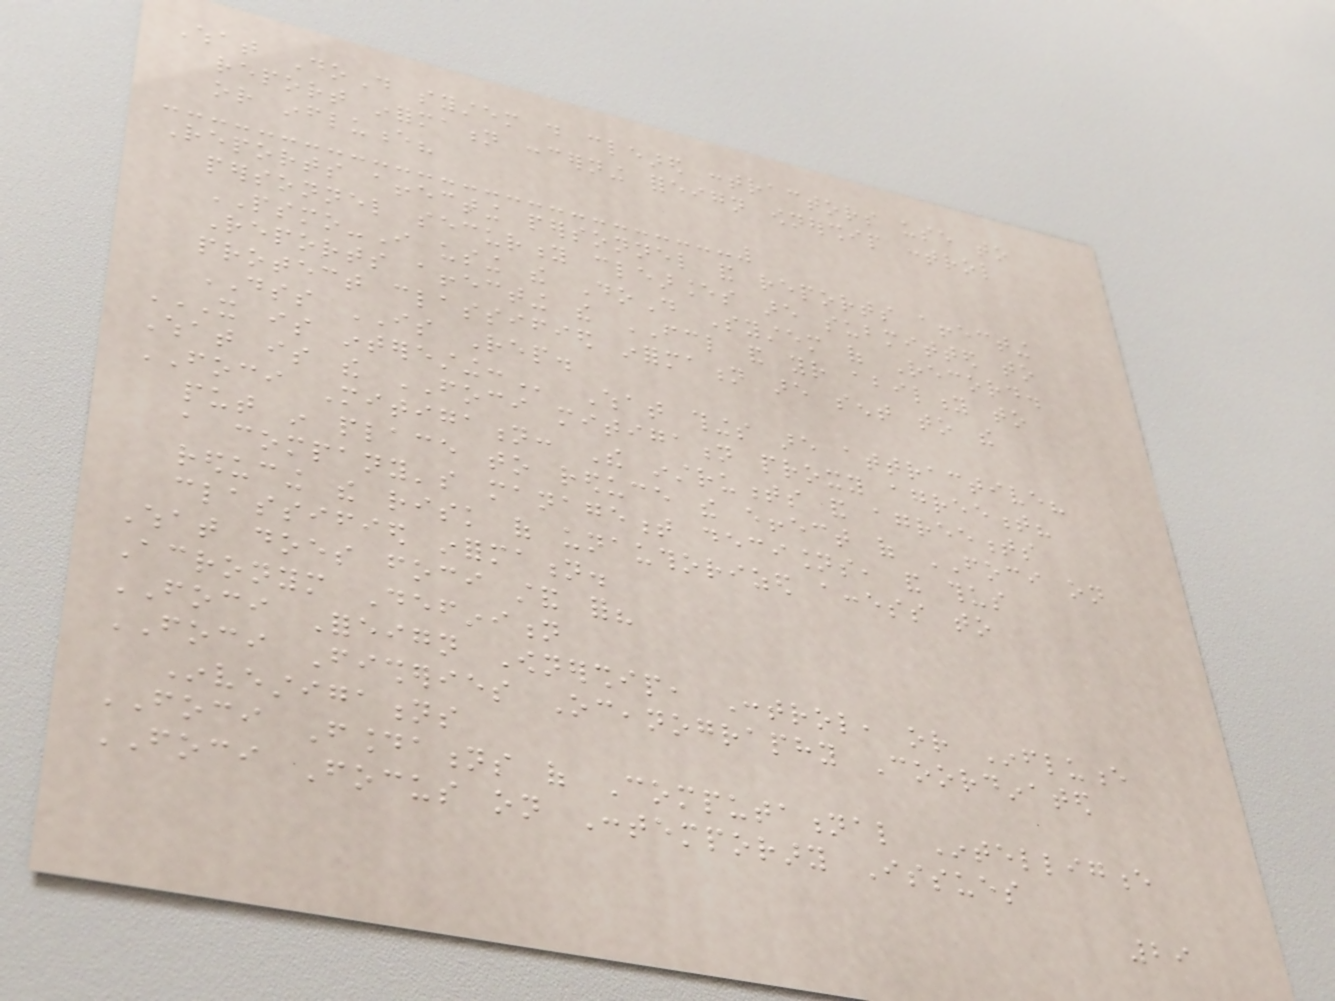What DoD system do cleared contractors use to
report information concerning foreign ownership control
or influence?
Reports affecting personnel and reports affecting
personnel security clearances are submitted to
PSMO-I using the DoD System of Record.
Reports affecting the FCL and your ability to
protect classified information are sent to the
DSS IS Rep.
IT IS INTERESTING: What things are attractive?
What is the FOCI mitigation proxy agreement?
FOCI Mitigation: The instruments and agreements
put in place to reduce the effect of FOCI on
a company's management decisions, and thus
reducing the risk of unauthorized access to
classified information.
What does foci stand for?
Acronym Definition
FOCI Foreign Ownership, Control, or Influence
FOCI Fisheries Oceanography Coordinated
Investigations
FOCI Foundations of Computational Intelligence
FOCI Focus on Contemporary Issues
29
